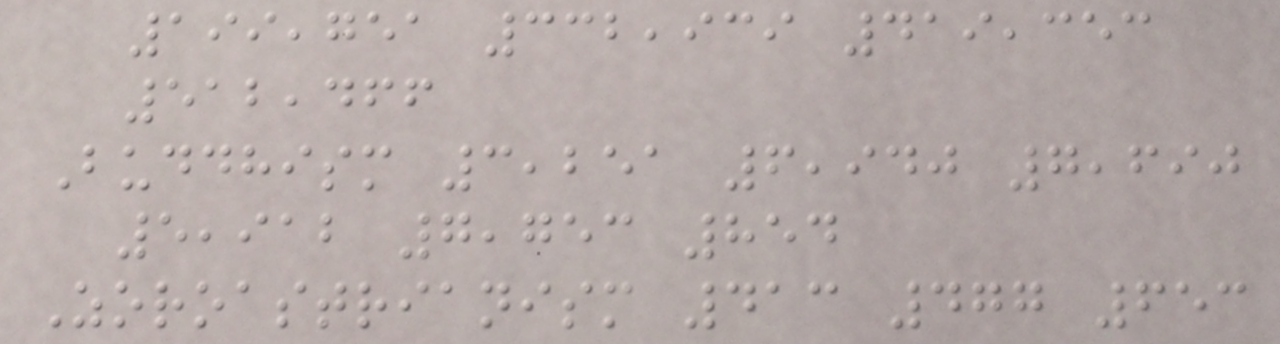199,751 332,939 419,353
512,466
Buddhism 3,251 6,940 7,690
5,912 7,753 854
Zoroastrianism 413 477 653
